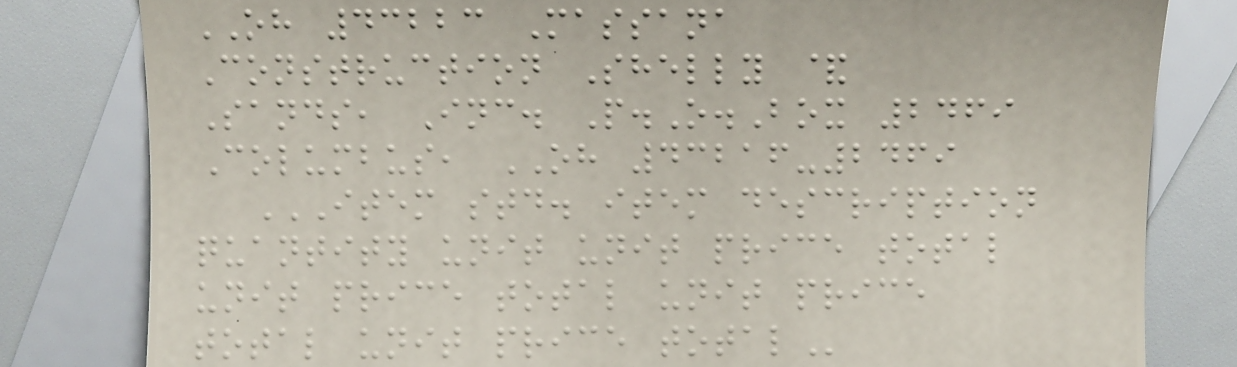OH 43223 Massana
Construction Shelly &
Sands, Inc. P.O.Box 2469
Columbus, OH 43216-2469
ITEM STD. ITEM DESCRIPTION
QUANTITY UNIT UNIT PRICE TOTAL
UNIT PRICE TOTAL UNIT PRICE
TOTAL UNIT PRICE TOTAL
